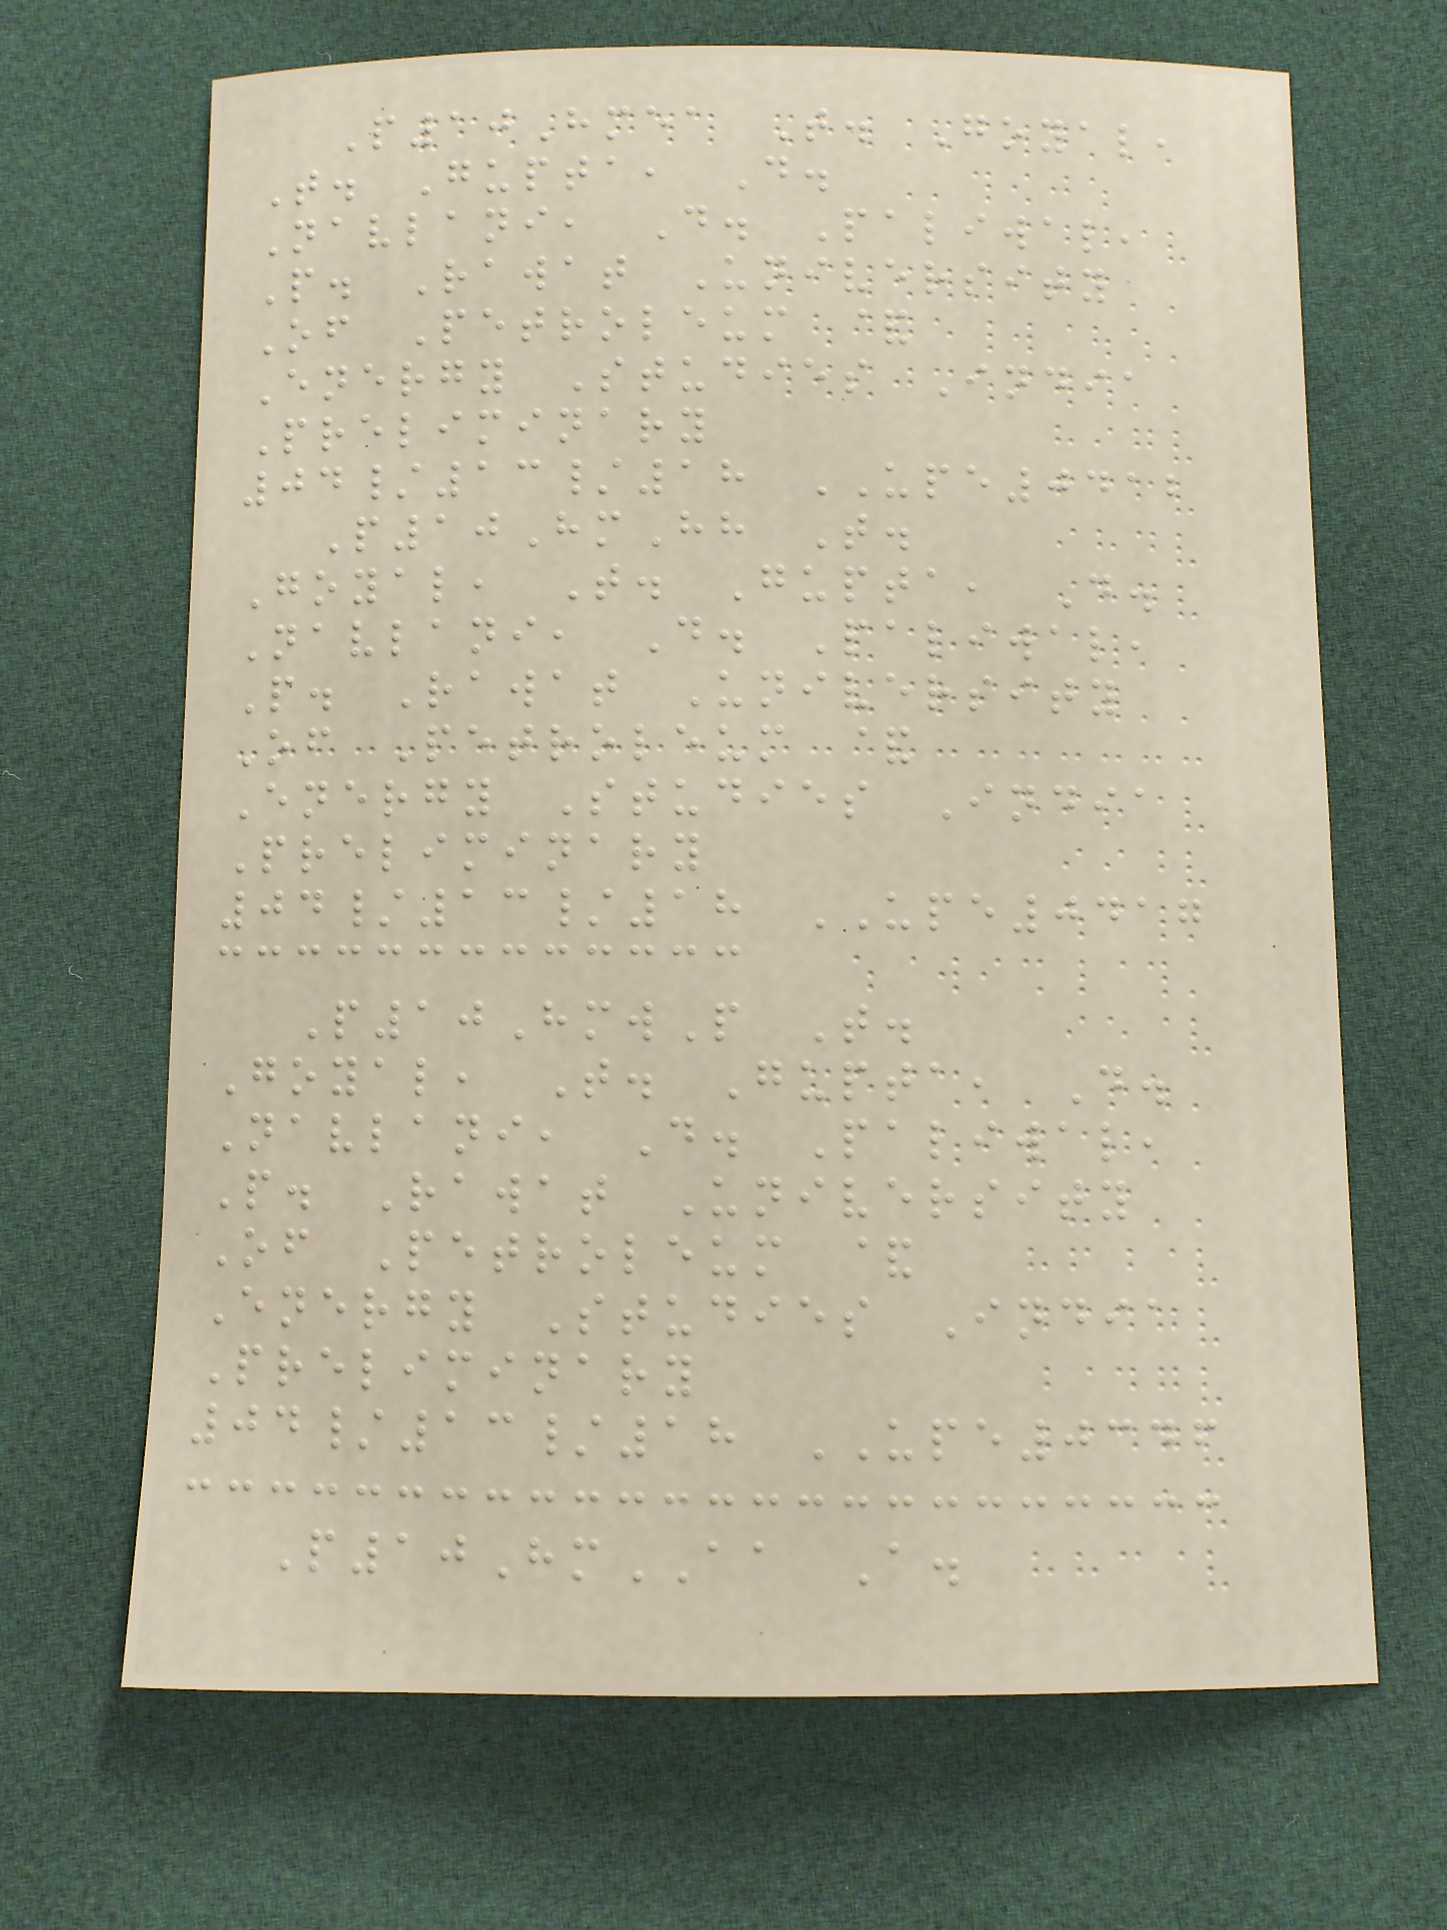P10Hmea T. Goyal,
T. Gupta, D.
Navlani, D. Paliwal,
P. Rawat University
Of Petroleum &
Energy Studies India
Preliminary
04/13/18 UPE0412
P10HmHh T.
Goyal, T. Gupta, D.
Navlani, D. Paliwal,
P. Rawat University
Of Petroleum &
Energy Studies India
Preliminary
04/13/18 UPE0417
P10HmwP T.
Goyal, T. Gupta, D.
Navlani, D. Paliwal,
P. Rawat University
Of Petroleum &
Energy Studies India
Preliminary
04/13/18 UPE0346
P10HmAA A.
